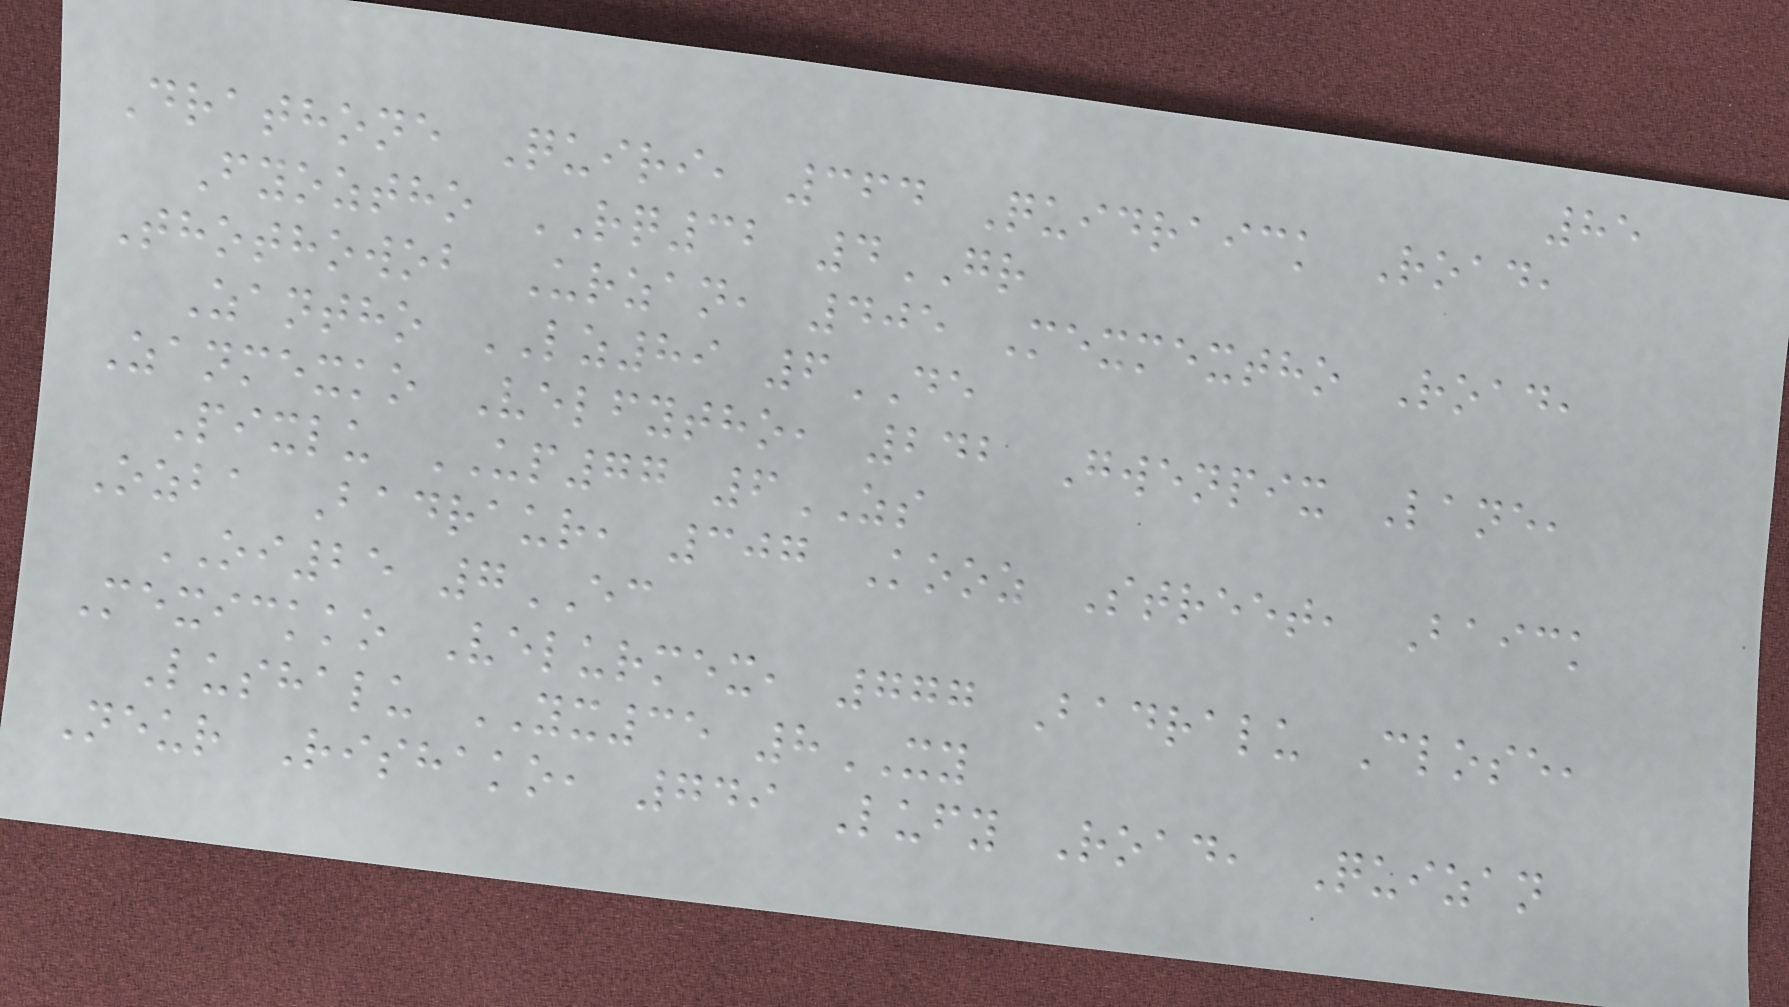85
Drathone Quiri, 364 Quidraick Road,
Fyoztho RQ32 4GR
Thothowob Urzan, 405 Mexmextho Road,
Zantho LZ89 6DE
Zanmexko Velfytho, 242 Gwenpix Lane,
Pixlu UP77 6ZS
Ozba Badraur, 307 Kooz Street, Baick
OI25 7EC
Mexickko Velurmex, 777 Badralu Close,
Lushalu YX35 8XY
Neur Rishako, 749 Lufy Road, Quizan
